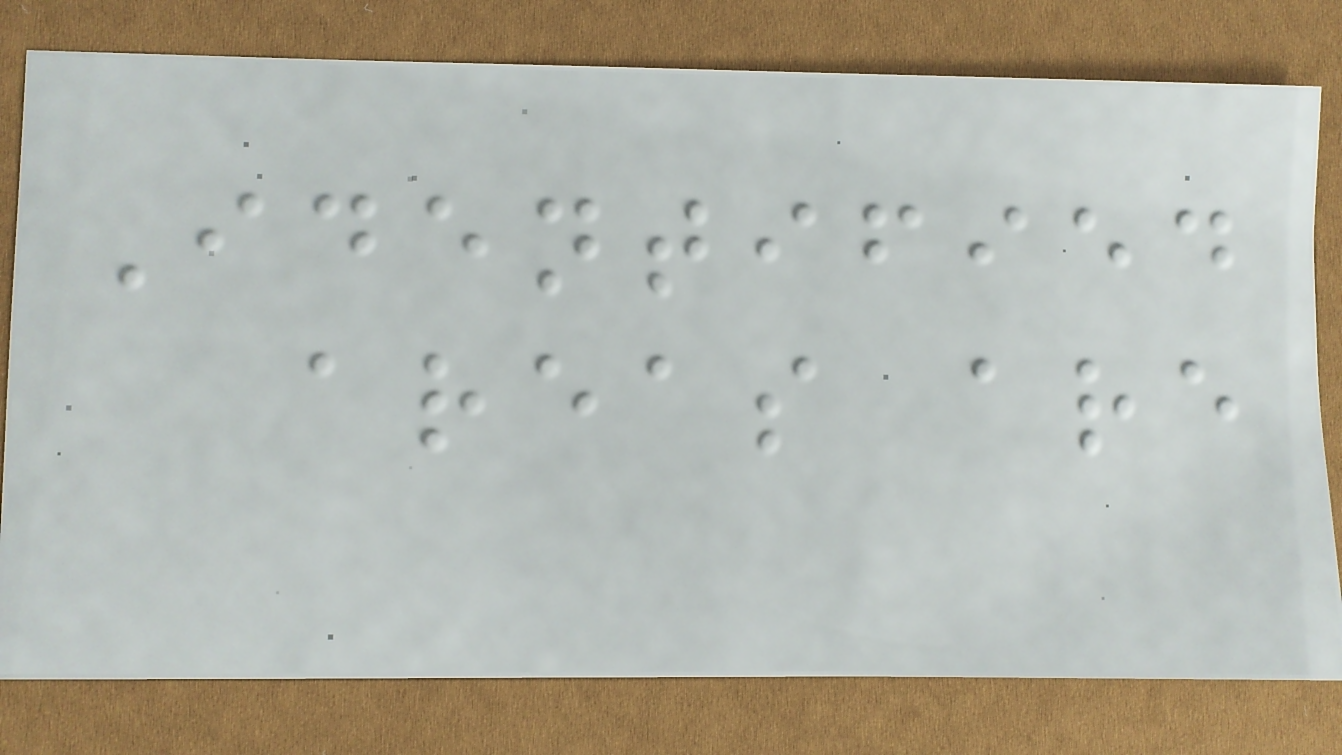Identified
areas are
